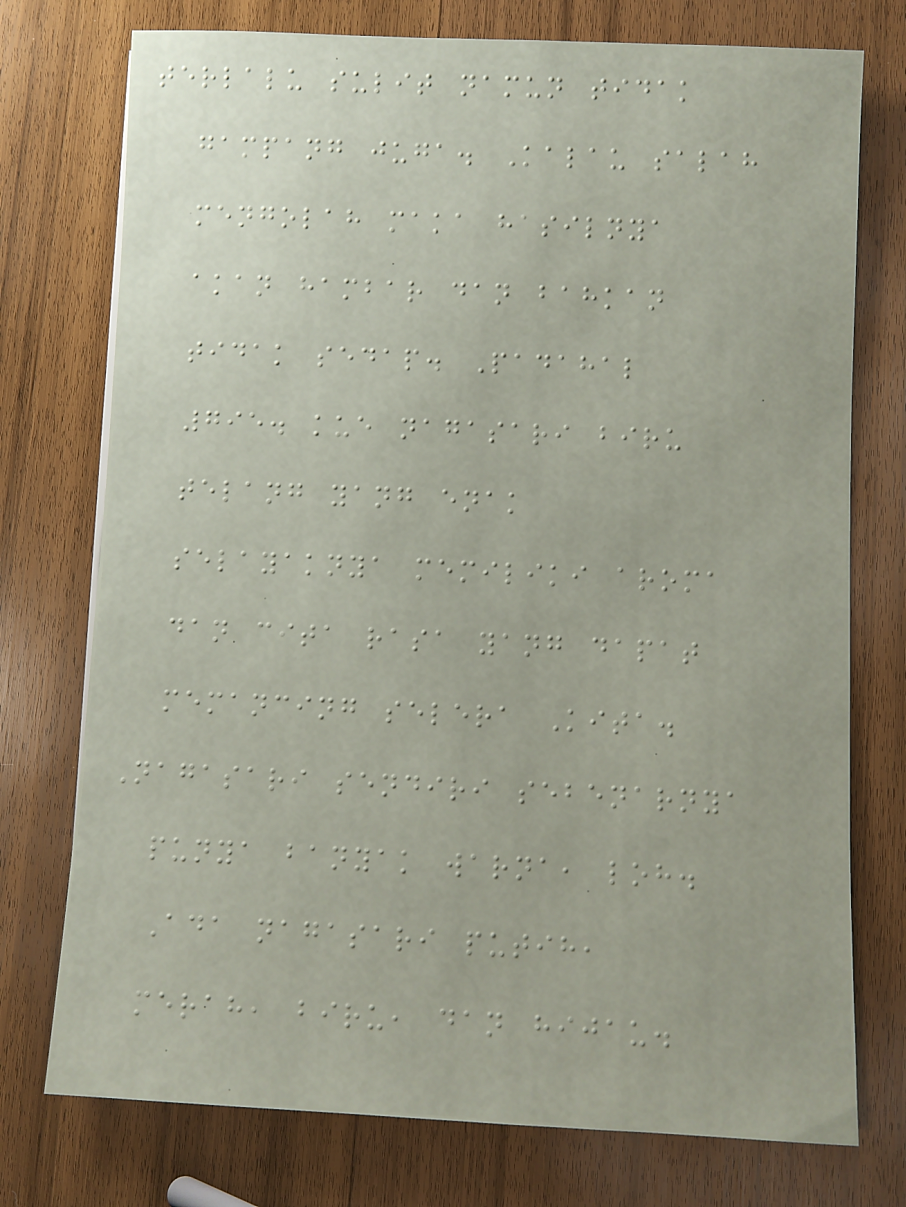terlalu sulit namun tidak
gampang juga. Kalau salah
mengolah maka hasilnya
akan hambar dan bahkan
tidak sedap. Padahal
795. kue nagasari biru
telang yang enak
selayaknya memiliki aroma
dan cita rasa yang dapat
memancing selera Kita.
Nagasari sendiri sebenarnya
punya banyak warna, loh.
Ada nagasari putih,
merah, biru, dan hijau.
